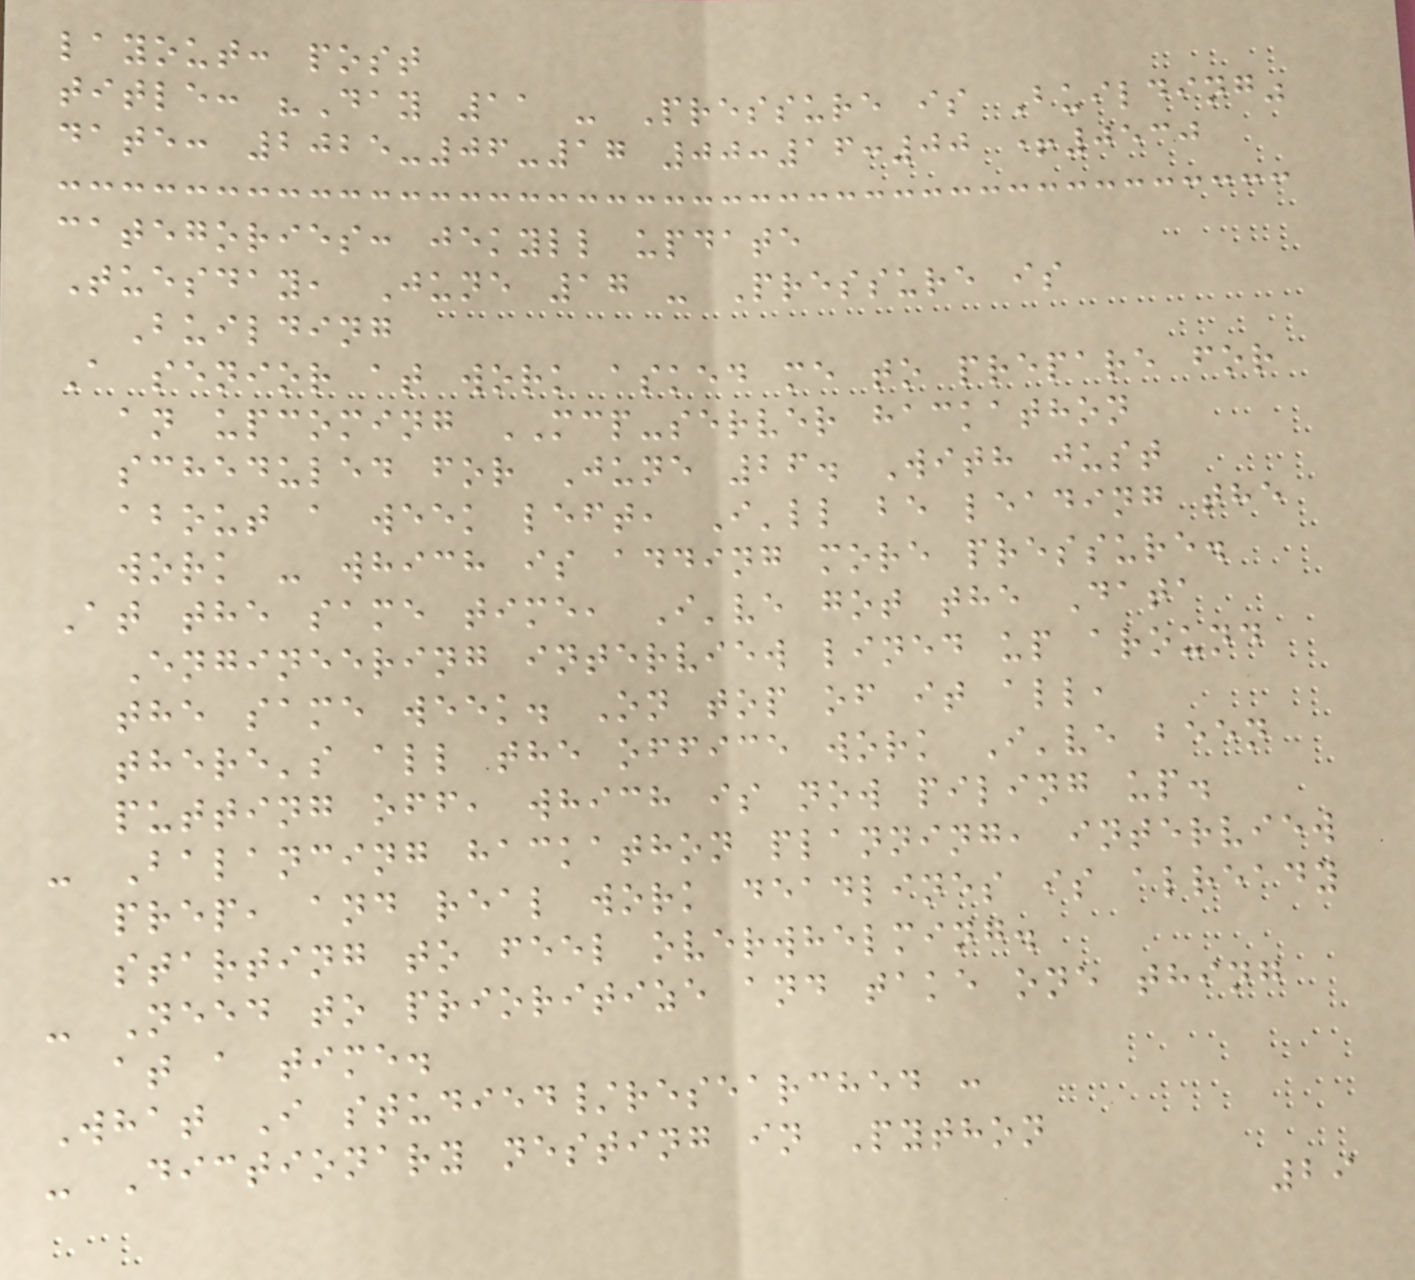layout: post
title: "Day 11 - Pressure is Building"
date: 2025-06-17 00:16:00 +0530
categories: jekyll update
Tuesday, June 17 - Pressure is
Building
A senior at work asked me to prepare for
an upcoming MCP-server hackathon
scheduled for June 26. With just
about a week left, I'll be leading the
work - which is adding more pressure.
At the same time, I've got the Data
Engineering interview lined up around
the same week. On top of it all,
there's all the office work I've been
putting off, which is now piling up.
- Balancing hackathon planning, interview
prep, and real work deadlines is already
starting to feel overwhelming.
- Need to prioritize and take one thing
at a time.
What I studied/researched :
- Dictionary nesting in Python
29
